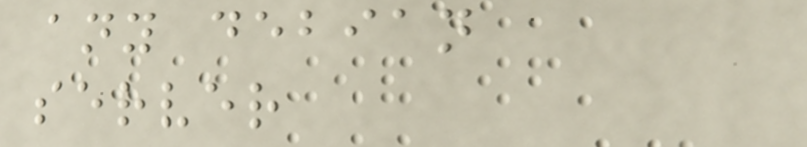any debian
server
